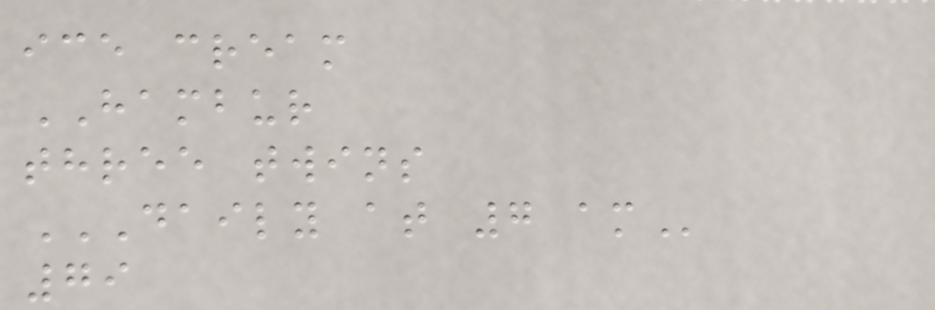ice cream
HAMBUR
three twins
DAILY AT 7 AM
79
